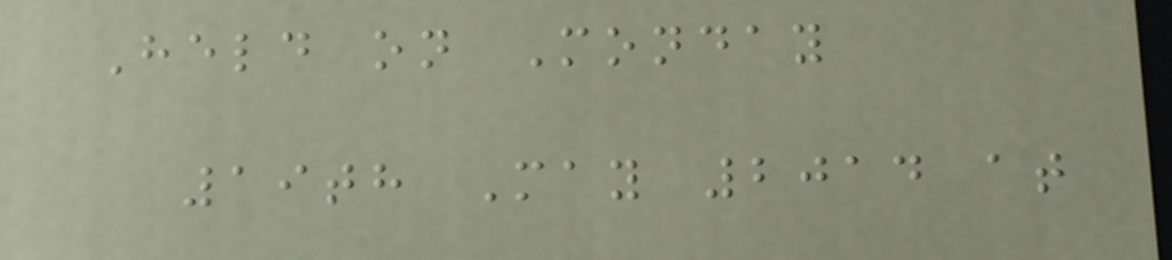Held on Monday
19th May 2014 at
